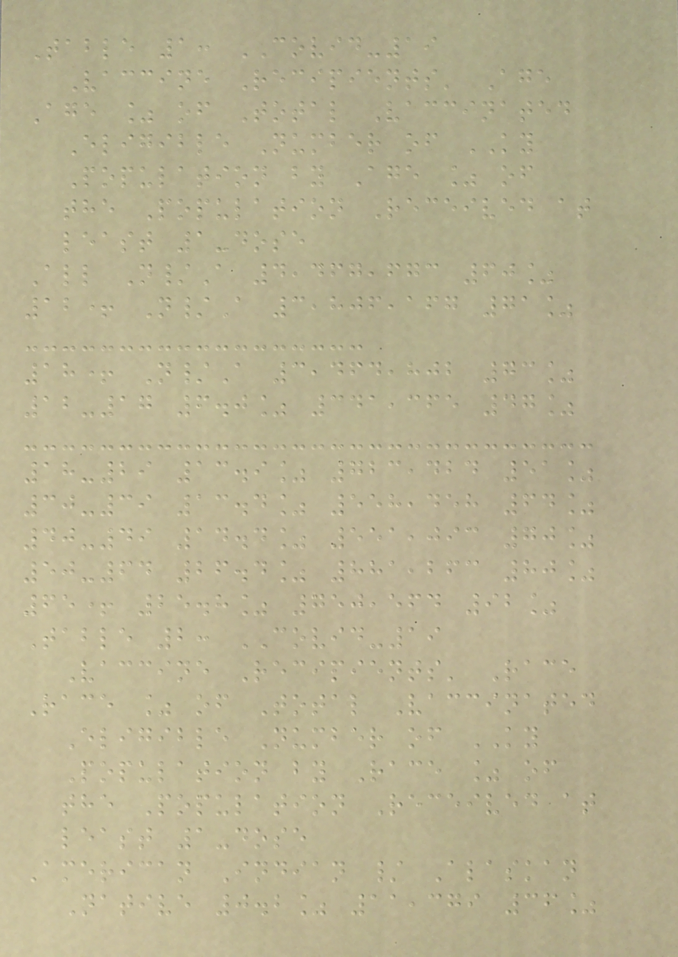Table 1: COVID-19
Vaccine Recipients' Age
Age % of Total Vaccinated
Eligible Number of KY
Population by Age % of
the Population Received at
least 1-dose
All N/A 4,467,673 60%
12+ N/A 3,806,167 71%
18+ N/A 3,464,802 73%
12-17 6.0% 341,365 47%
18-29 13.9% 723,424 51%
30-39 13.4% 558,458 64%
40-49 14.4% 551,093 70%
50-64 26.4% 881,263 80%
65+ 25.8% 750,564 92%
Table 2: COVID-19
Vaccine Recipients' Race
Race % of Total Vaccinated
Eligible Number of KY
Population by Race % of
the Population Received at
least 1-dose
American Indian / Alaskan
Native 0.2% 11,379 36%
